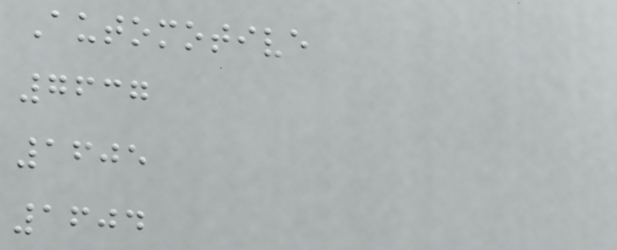Automotive
7637
1605
1604
